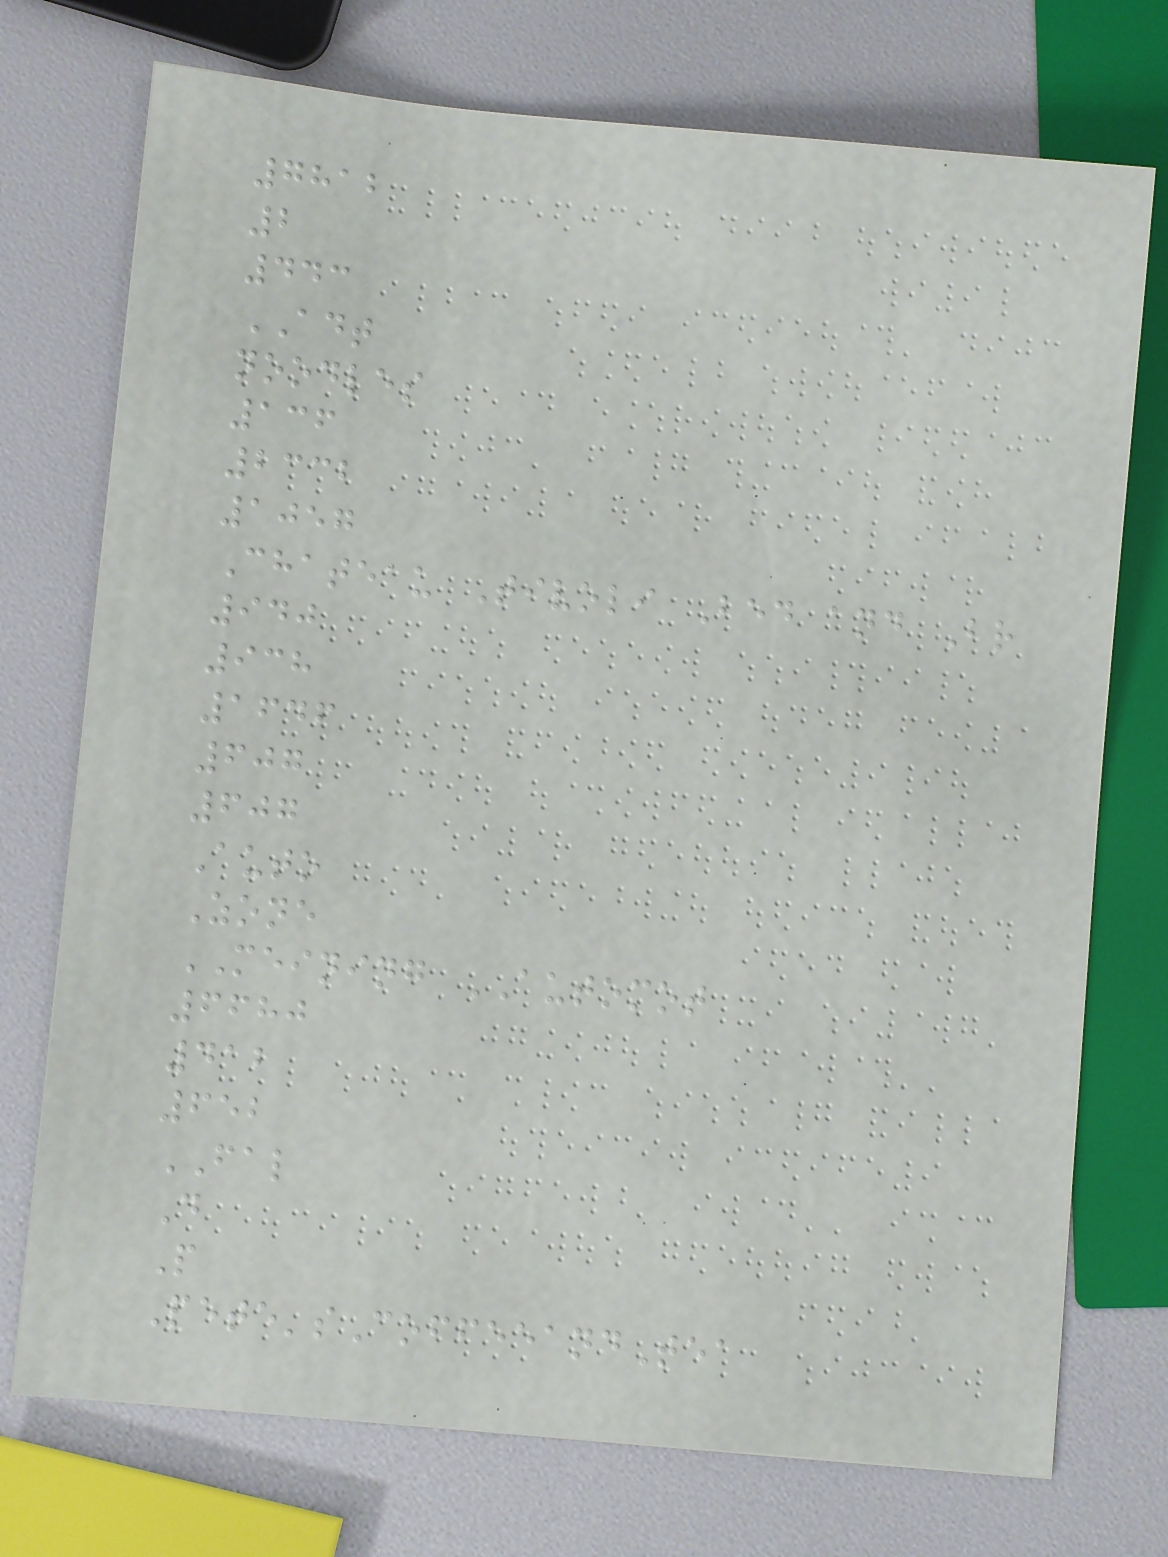7812
2
443
ADT
noodles
136
2332
1057
Chateau Tivoli Bed and Br
940
938
1646
607
607
Auto
Zone
MEINING AUTOMOT
6680
412
652
FAL
D
P
Pete'sCoffeeandTea
